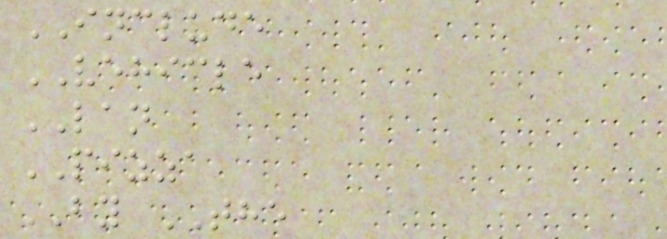INCLUDE
VEHICLE
LAN
PIZZA
BY THE
